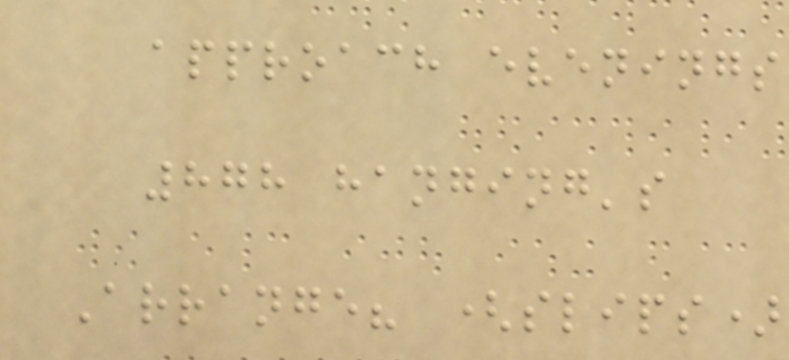approach evenings
878 hanging's
Arrange? (slips)
